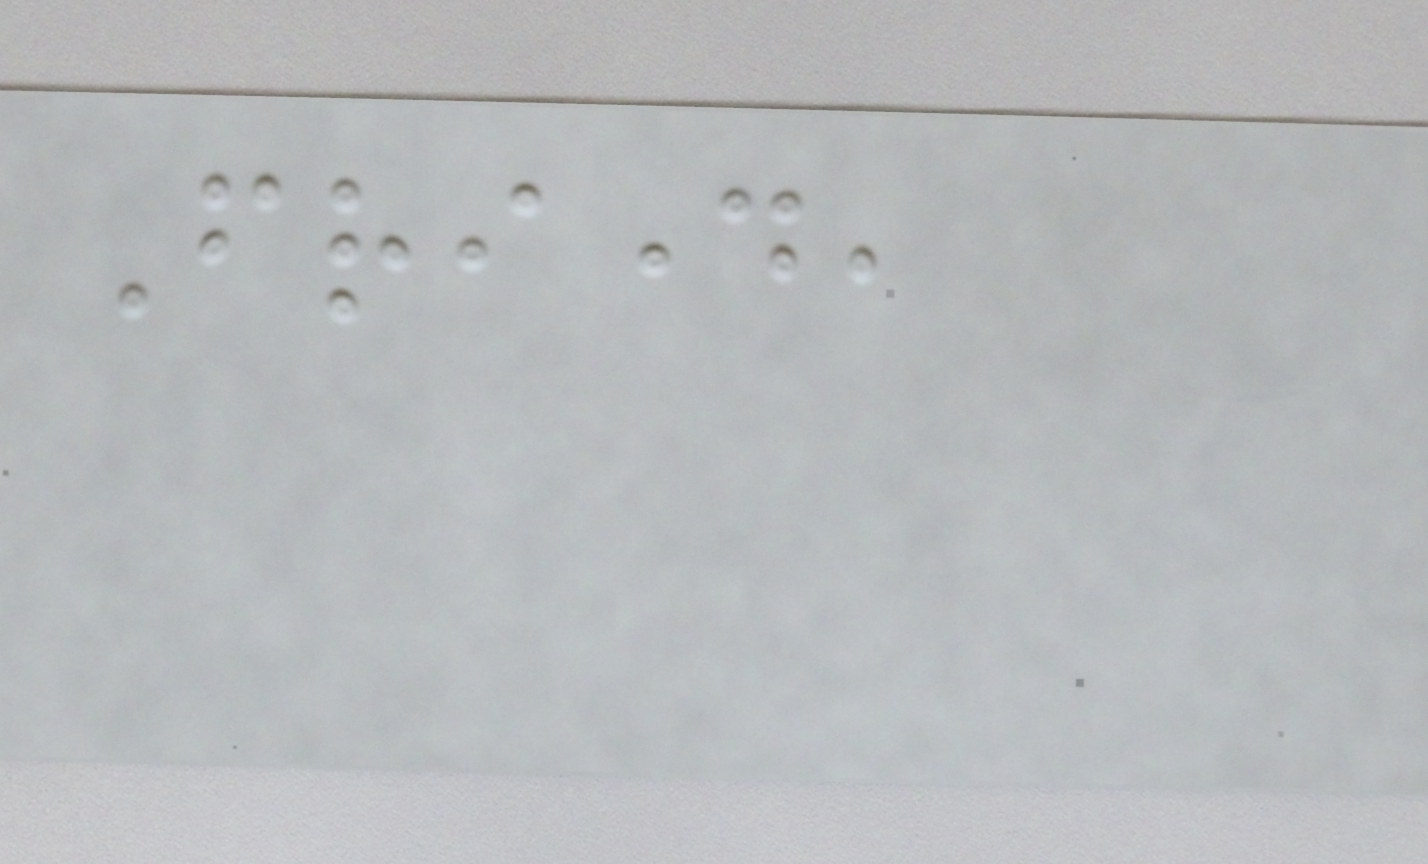Friday,
